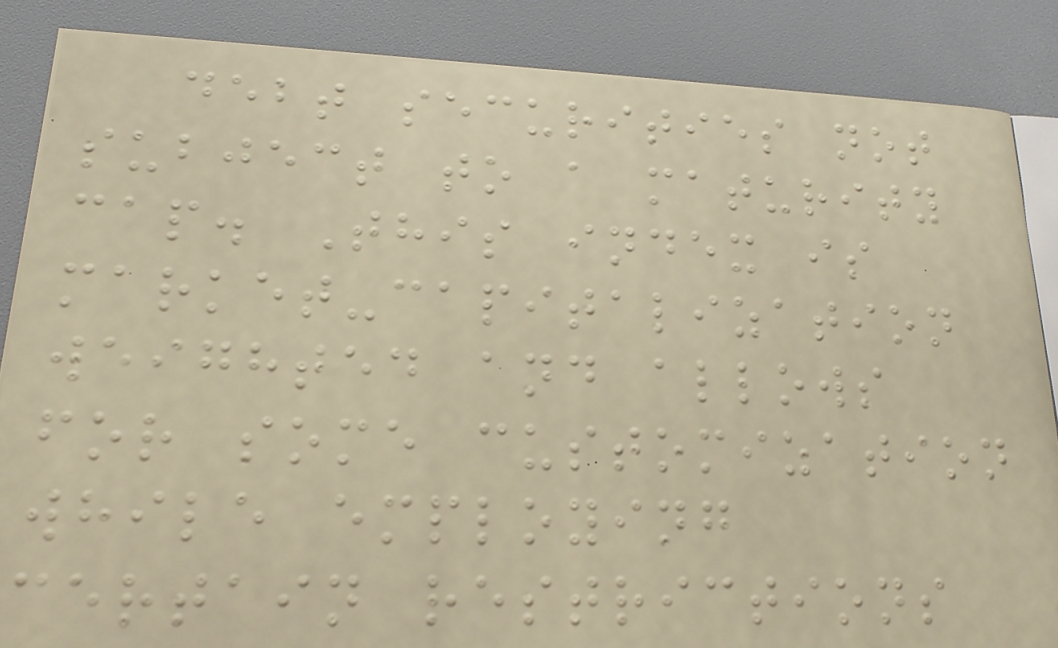debt securities not
subject to a maturity
cap. This index is
market-capitalization
weighted and allows
for some customization
while employing
certain restrictions
